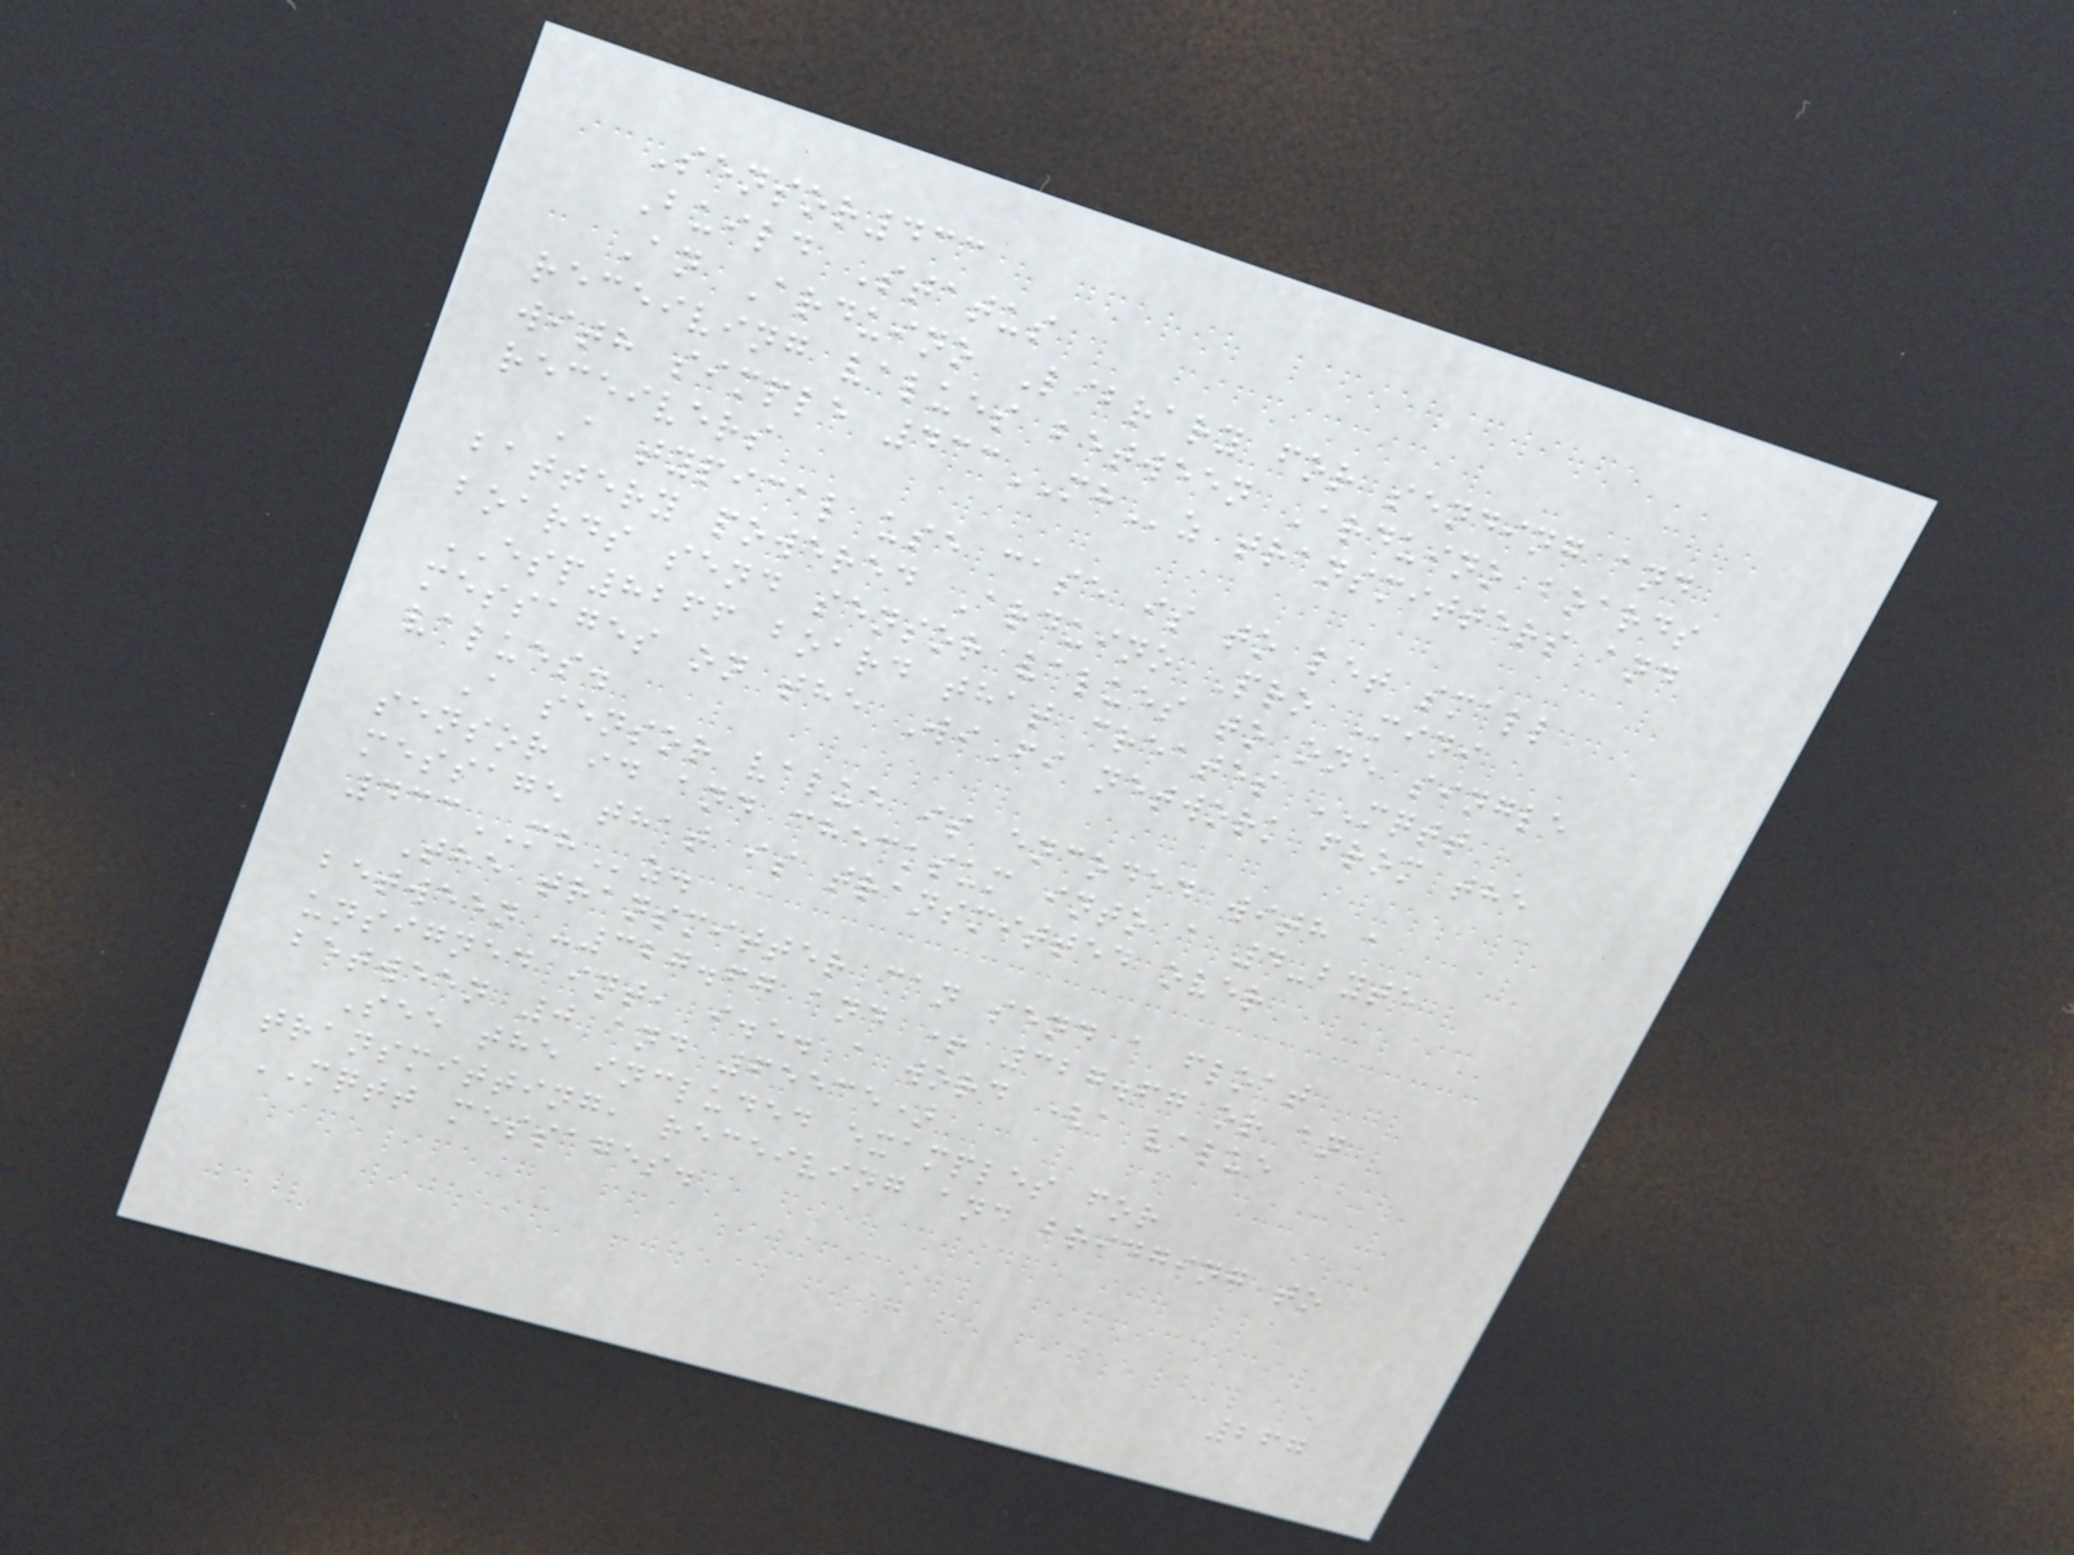Sensor433
Build Status
An Arduino Library for sending and
receiving values between Arduino boards
with simple 433MHz transmitters and
receivers
A typical use case is to let small
battery powered Arduino Pro Mini
boards send sensor values to one single
ESP8266 board that creates MQTT
messages on the WiFi network from the
values.
A sensor value is encoded with a
sensor id and checksum into a 4-byte
message that is transmitted over
433MHz.
The transmitter can send a float
between -327.67 and + 327.67 or an
unsigned int, i.e. a word (a value
between 0 and 65535)
See the included examples for
transmitting, receiving and bridging to
MQTT messages.
267
